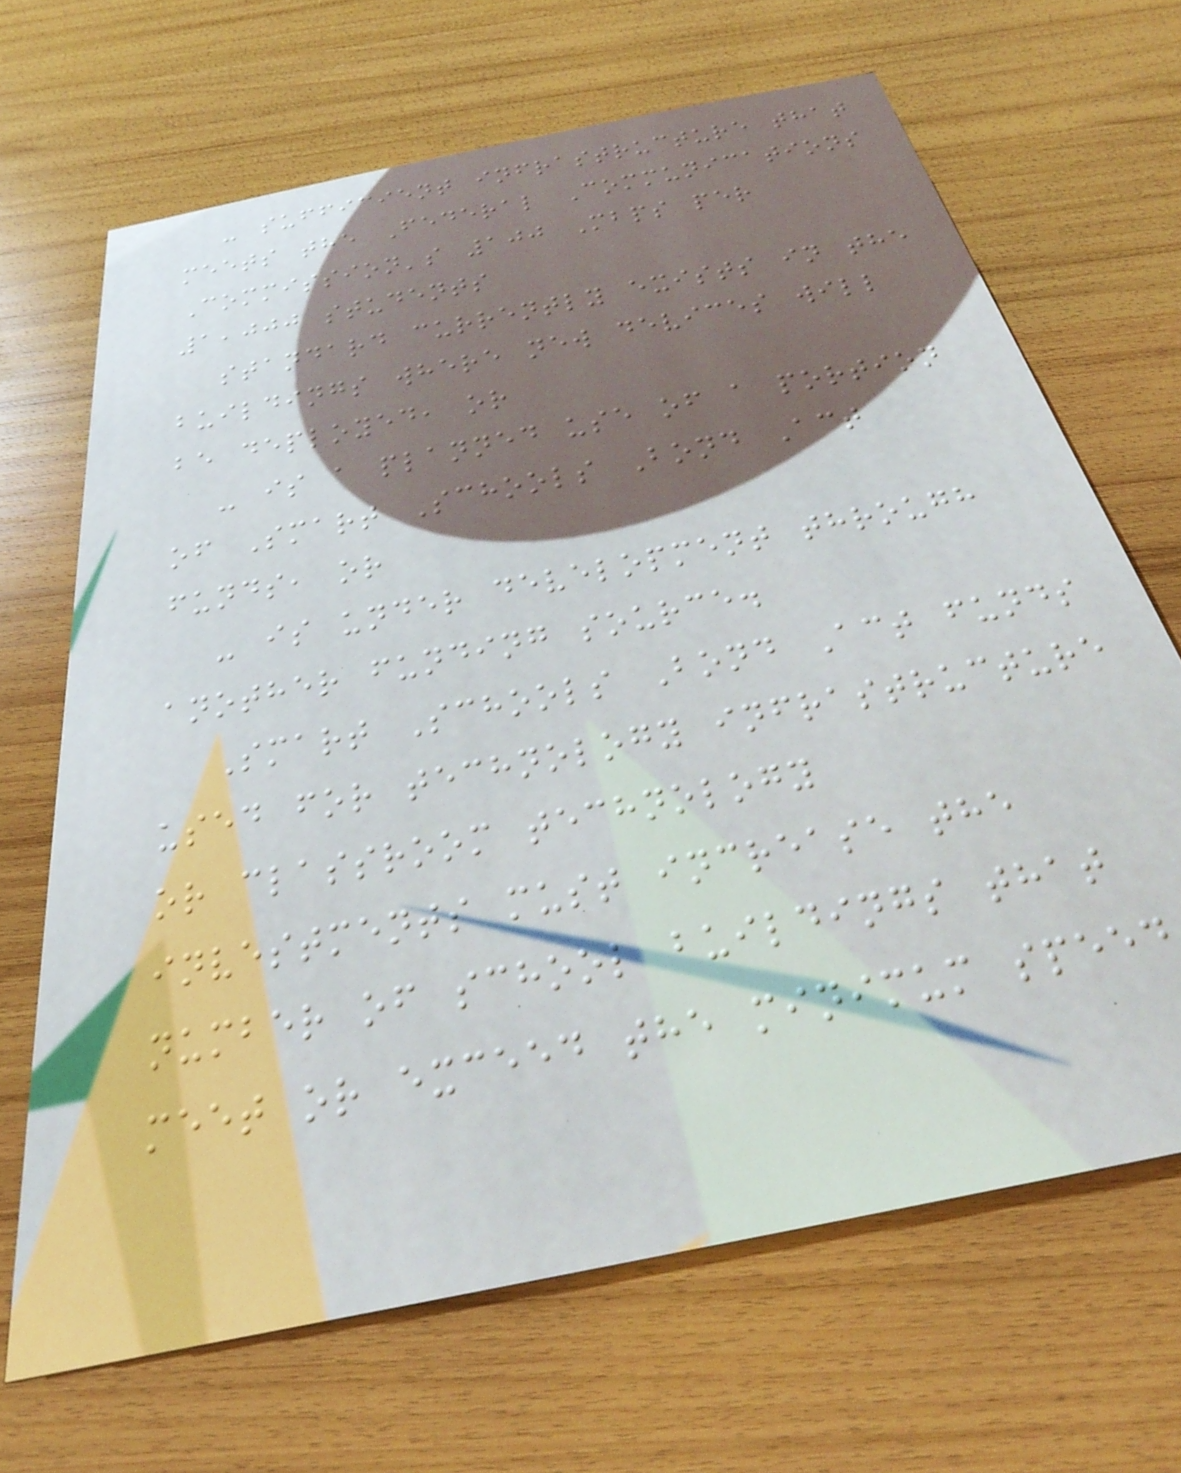- sufficient infrastructure that
meets the Federal Communications
Commission's 100 Mbps per
1,000 students
standard currently exists in the
buildings where new devices will
be deployed, or
- is a planned use of a portion
of Smart Schools Bond Act
funds, or
- is under development through
another funding source.
Smart Schools Bond Act funds
used for technology infrastructure
or classroom technology
investments must increase the
number of school buildings that
meet or exceed the minimum speed
